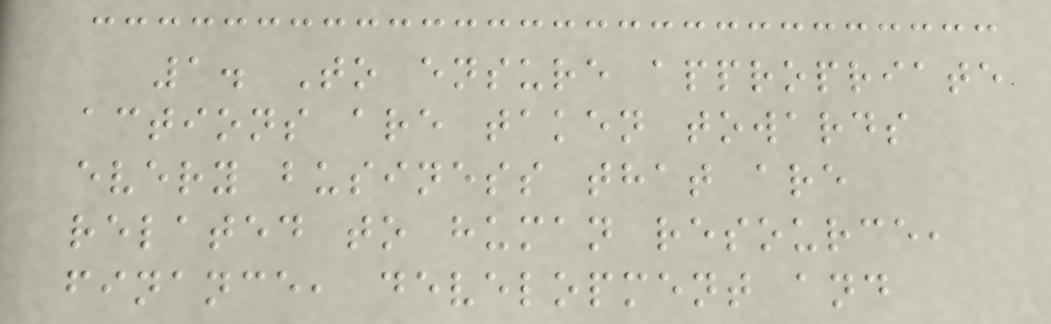1. To ensure appropriate
actions are taken towards
every business that are
related to human resource,
finance, development and
